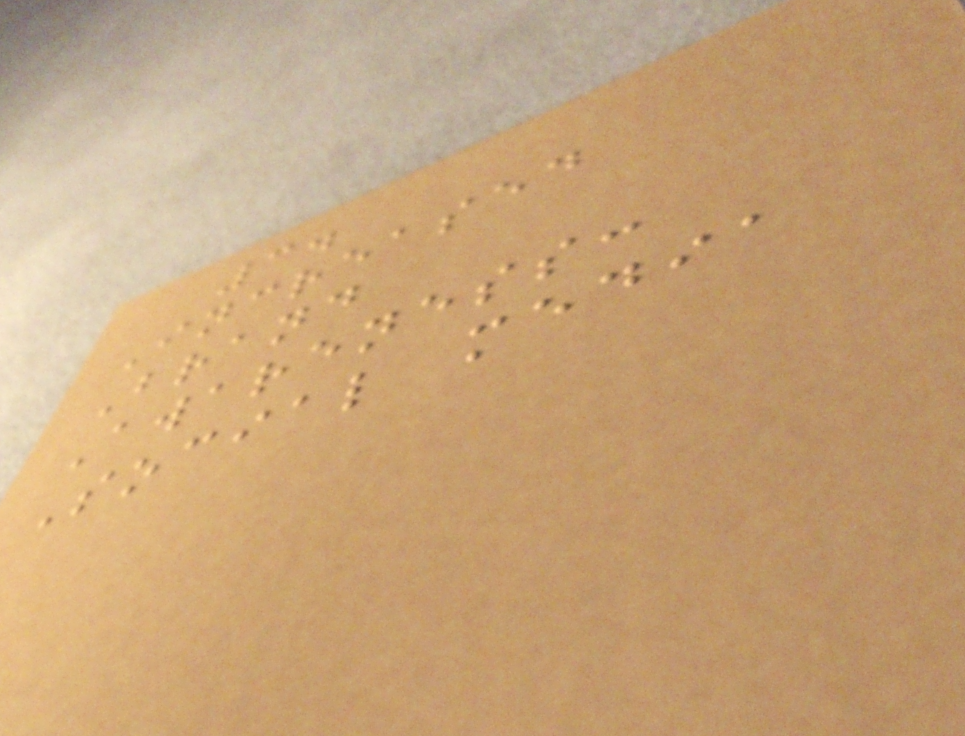3.
Increased
Brand
Awareness:
Social media
